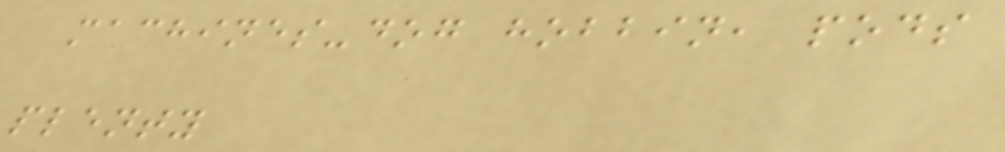machines-dog hobbin, pods
plenty
